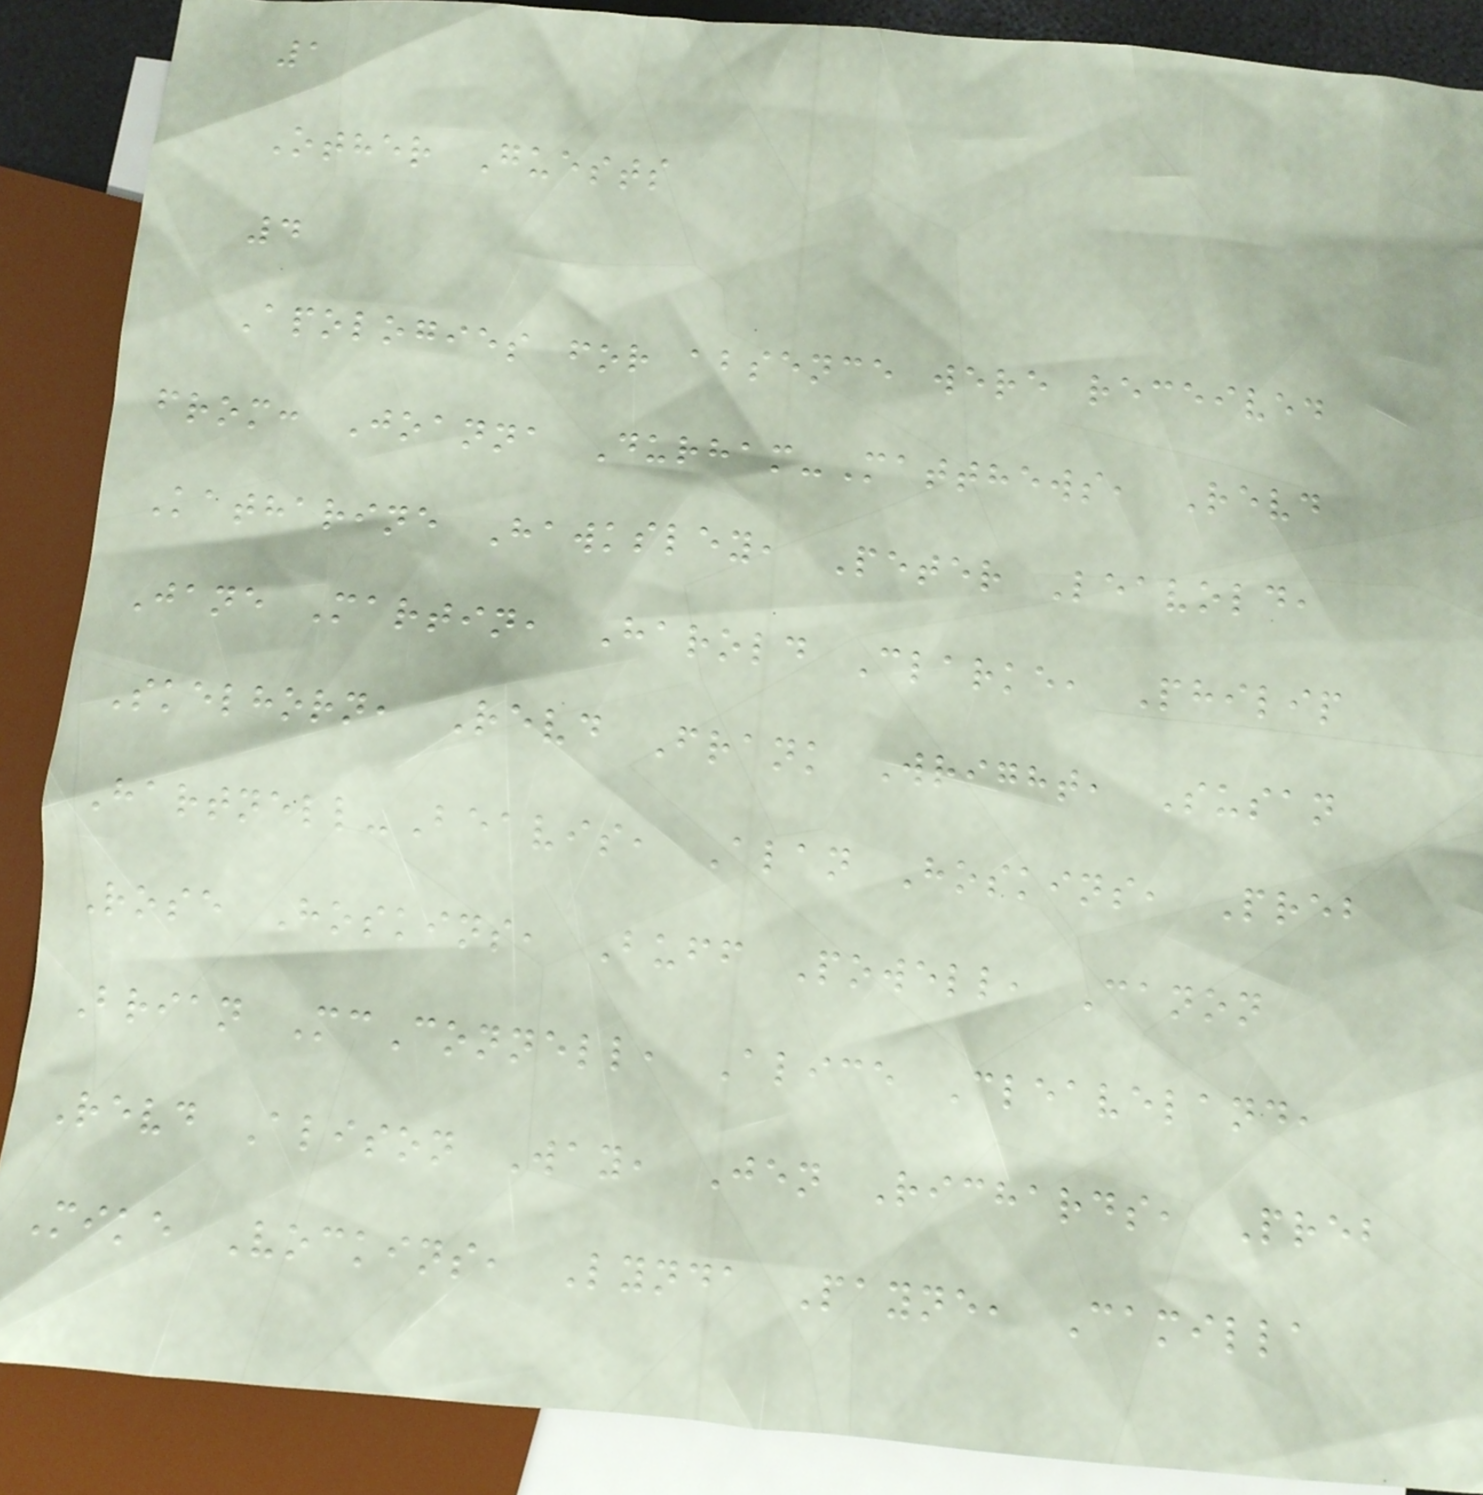1
Other Guests
4
Apologies for absence were received
from: Joanna Durham-Matthews, Revd
Katharine Hawksley, Peter Leavold,
Jane Martin, Harold Clarke, Philip
Skelhorn, Revd Frank Wright, Susan
Hartnell-Beavis, Alan Hoskins, Preb
Rose Hoskins, Buff Powell, Canon
Brian McConnell, Alice Cleaveland,
Revd Alison Way, Jen Richards, Preb
Mike Vockins, Lynda Payne, Camilla
